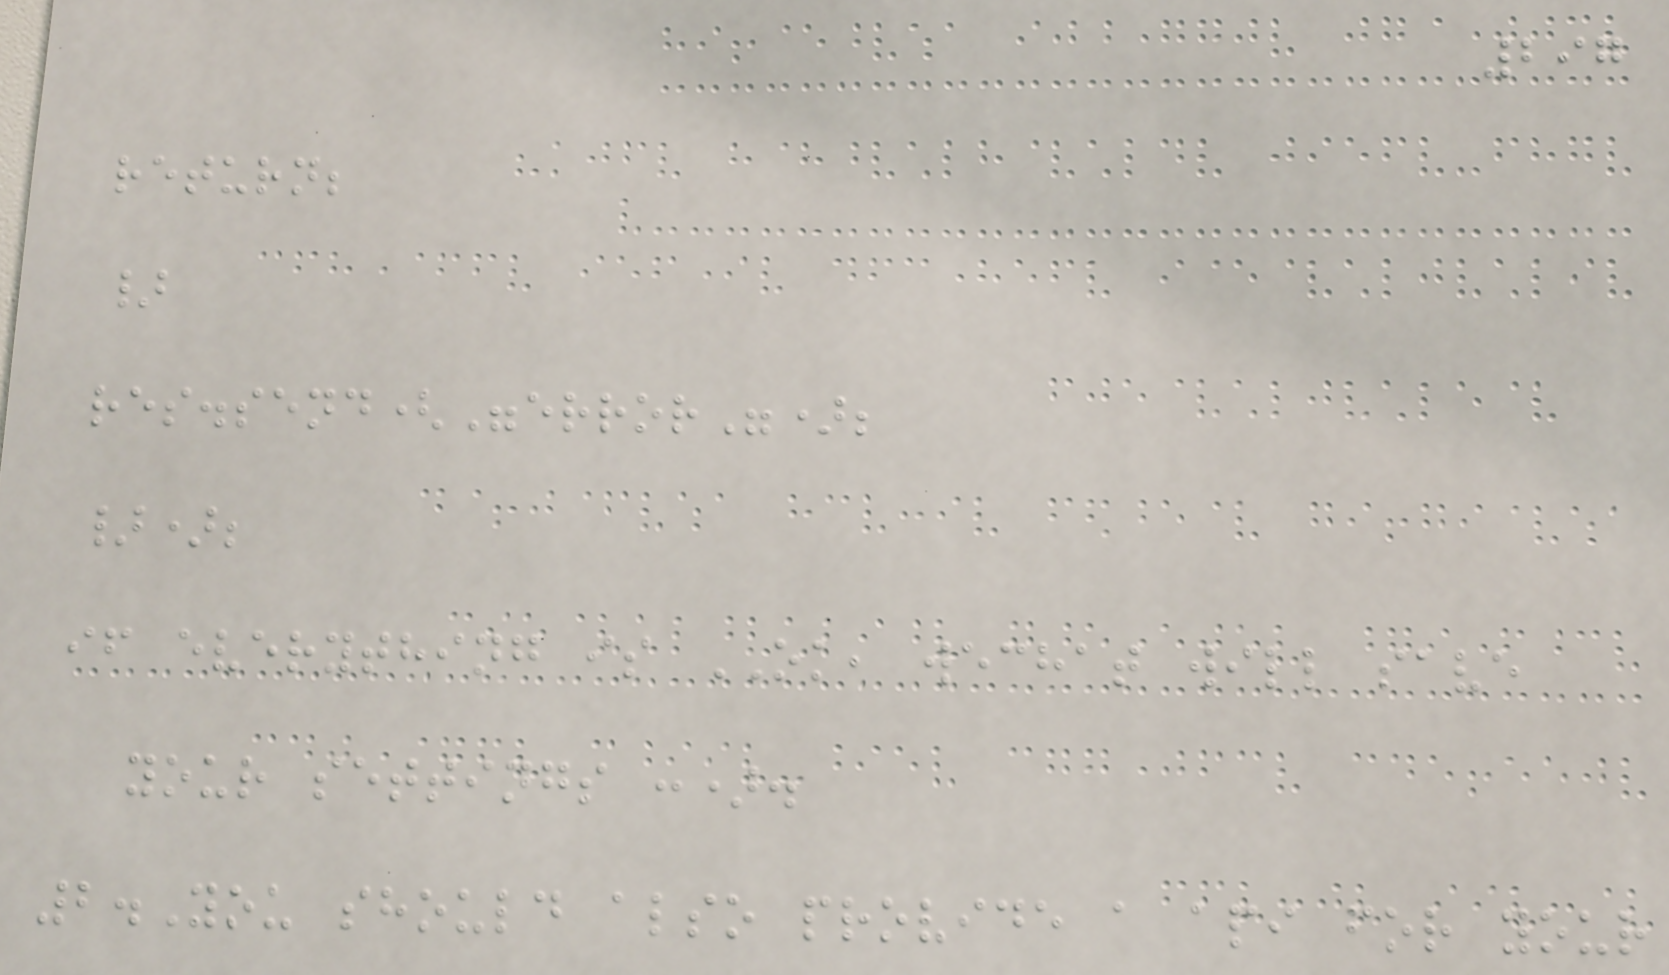297
return;
}
res.send("error");
});
if everything is OK, wechat will save
your settings :).
2.You should also provide a api for your
